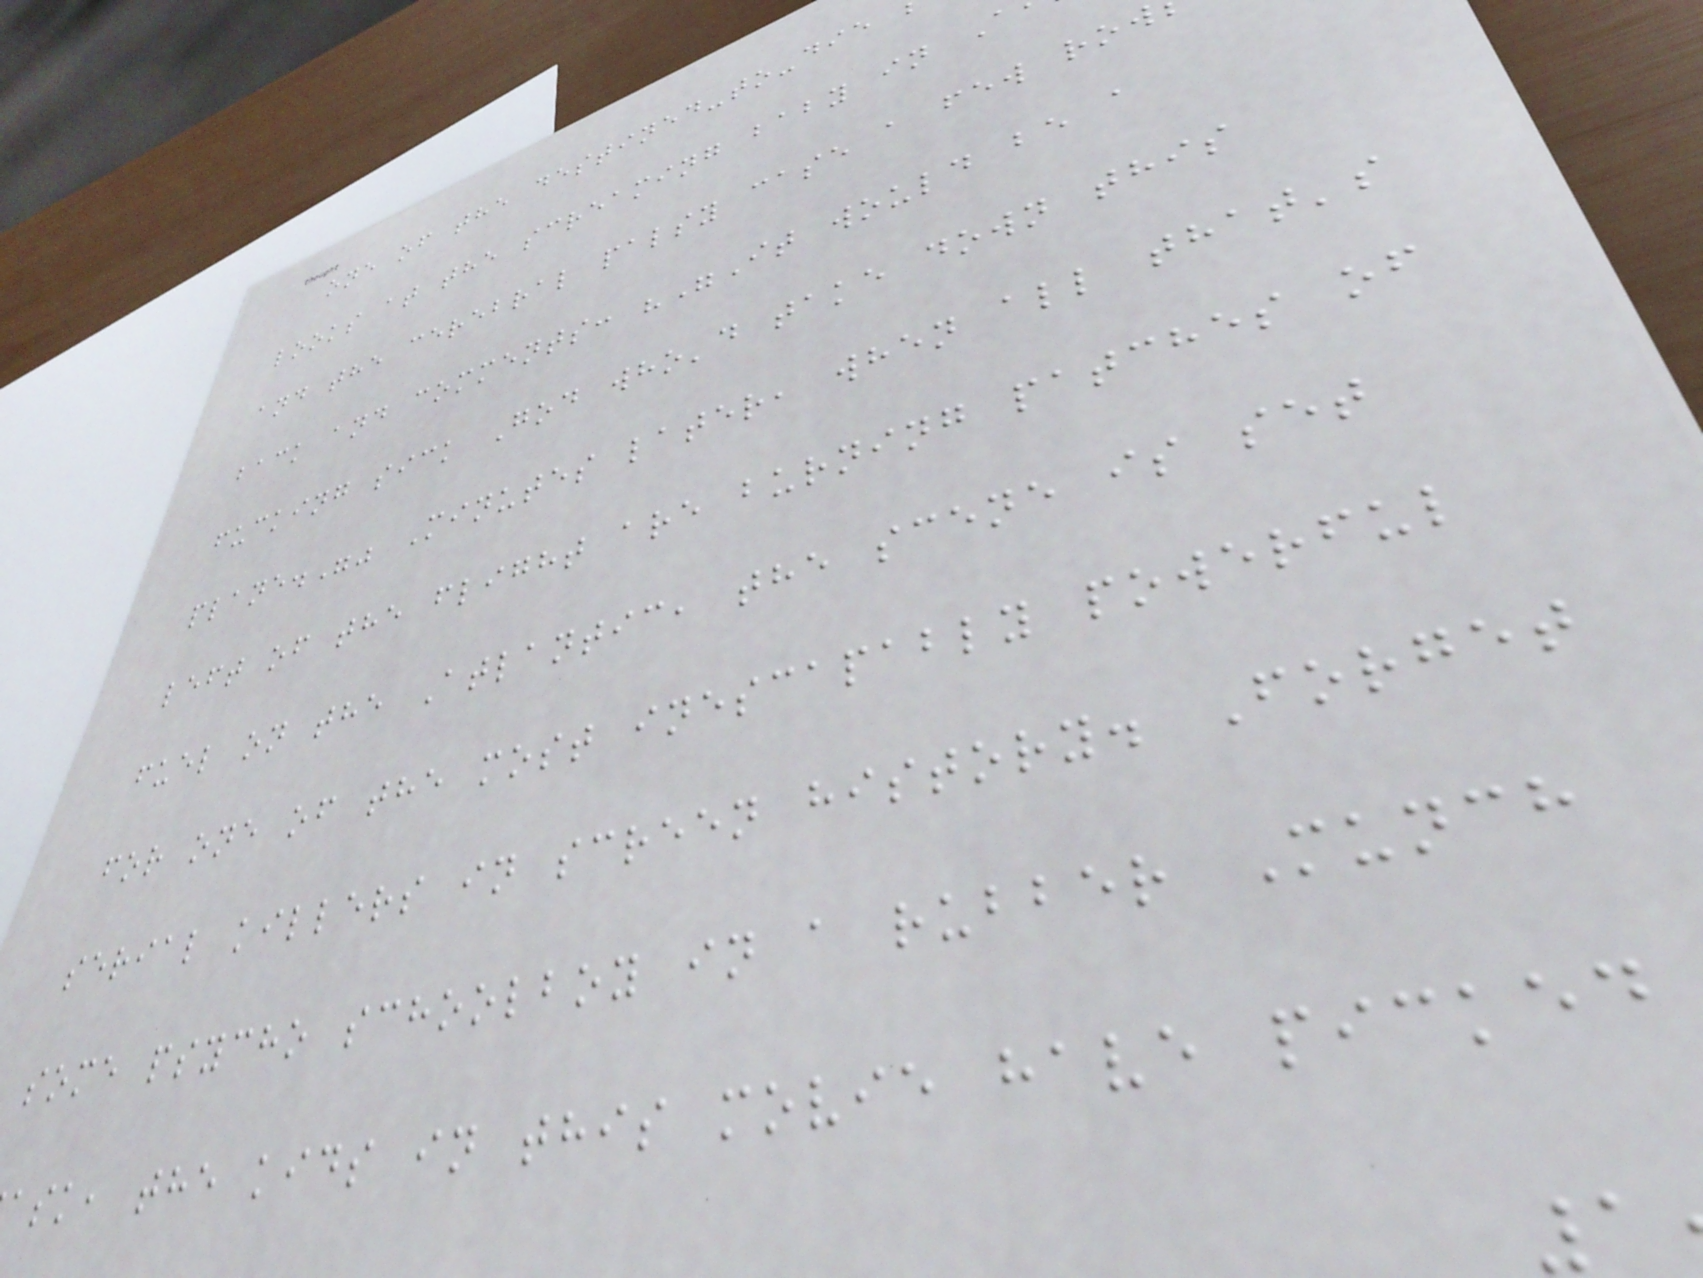one of the destined-to-die
looks at the screaming baby in A
and the cerebral palsy case a few row
back and comments: ""It would be a
fucking sick God who'd take down this
plane."" Minutes later, when all that's
left of the flight are burning patches of
fuel on the Atlantic, the scene is set
for one of the most inescapably powerful
serial killers in screen history. Forget
some psycho schoolboy in a rubber Munch
ask, the kids in this movie have picked
